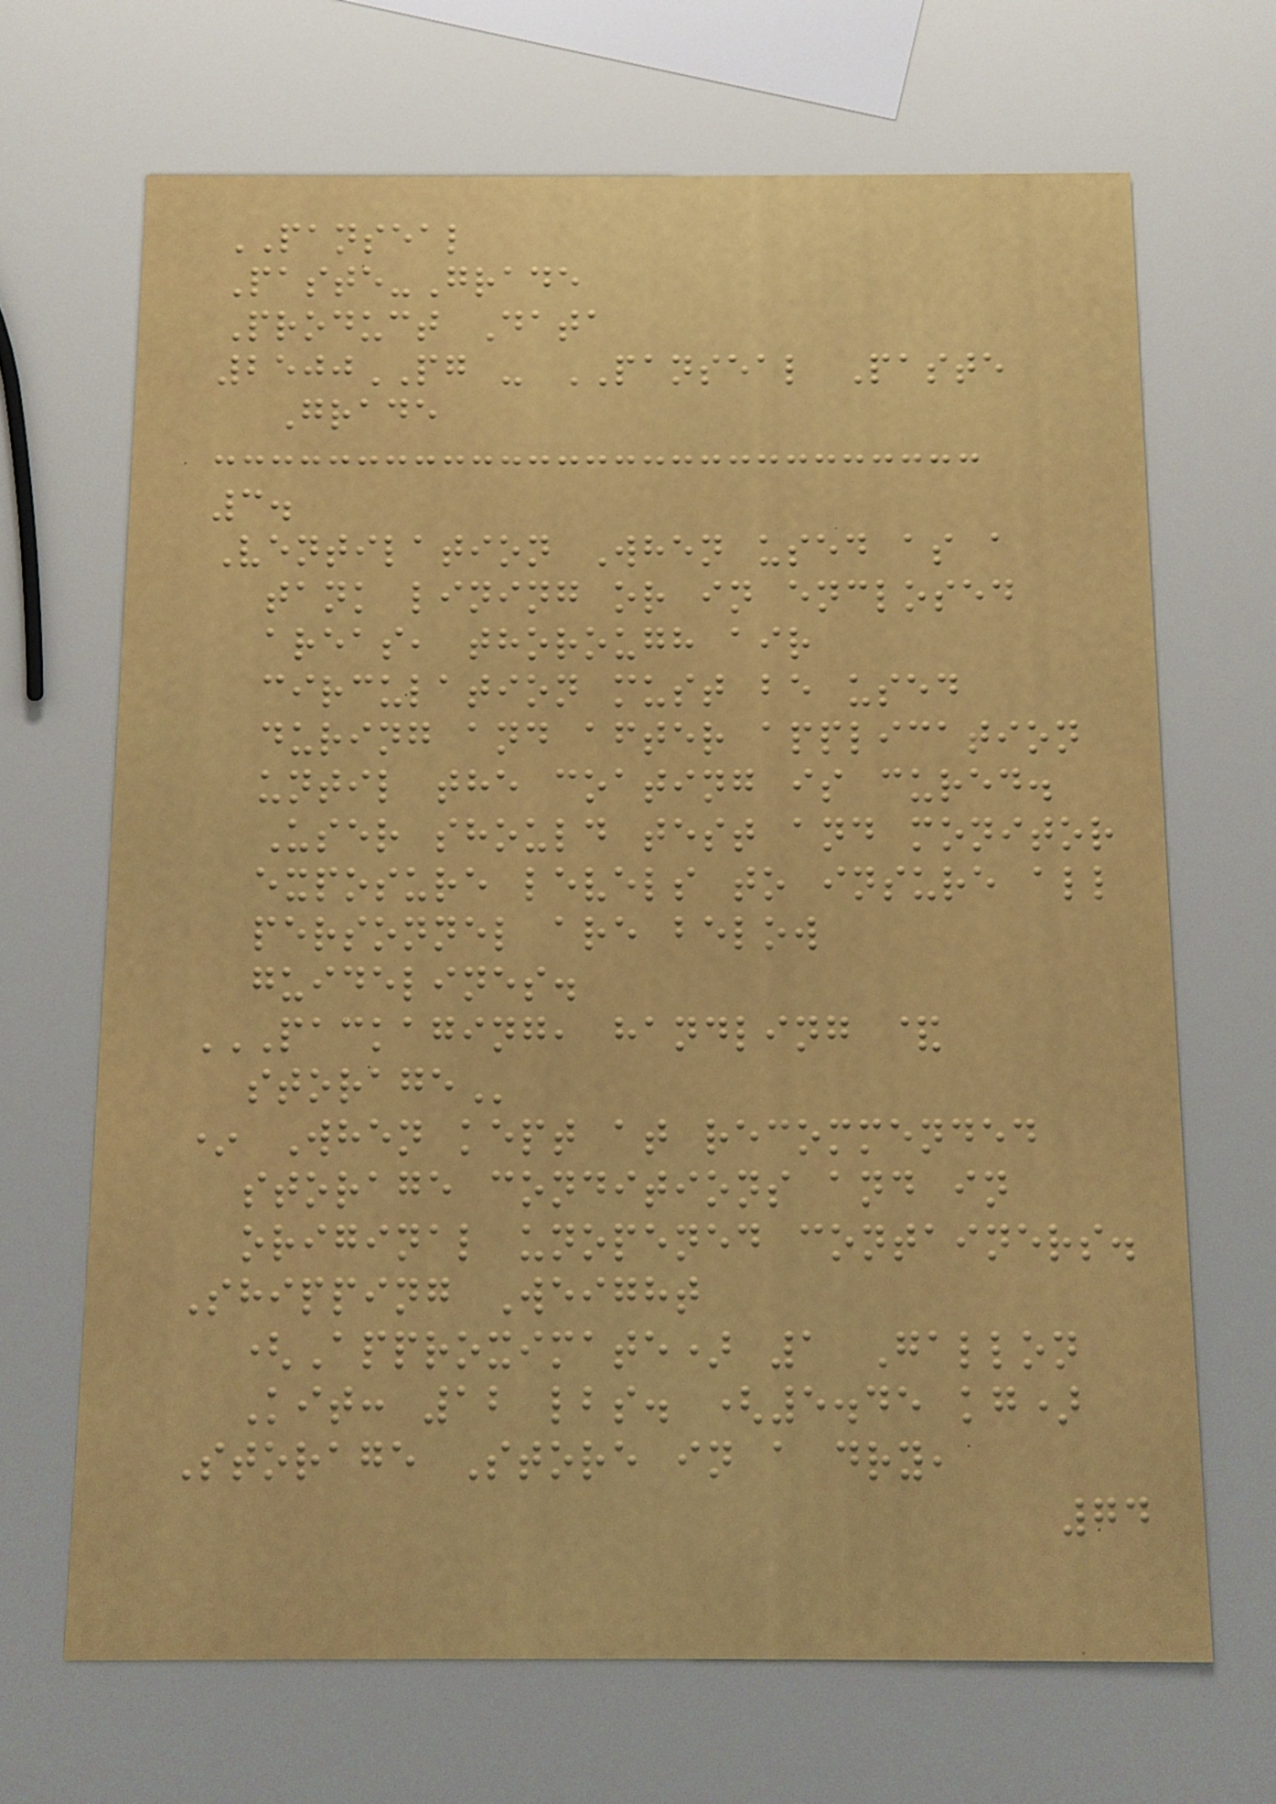PANSEAL
Paste-Grade
Product Data
2500PG - PANSEAL Paste
Grade
3.
Ventilation When used as a
tank lining or in enclosed
areas, thorough air
circulation must be used
during and after application
until the coating is cured.
User should test and monitor
exposure levels to insure all
personnel are below
guidelines.
PACKAGING, HANDLING &
STORAGE
* When kept at recommended
storage conditions and in
original unopened containers.
Shipping Weight
(Approximate) 1 Gallon
Kit: 12 lbs. (5.45 kg)
Storage Store in a dry,
74
